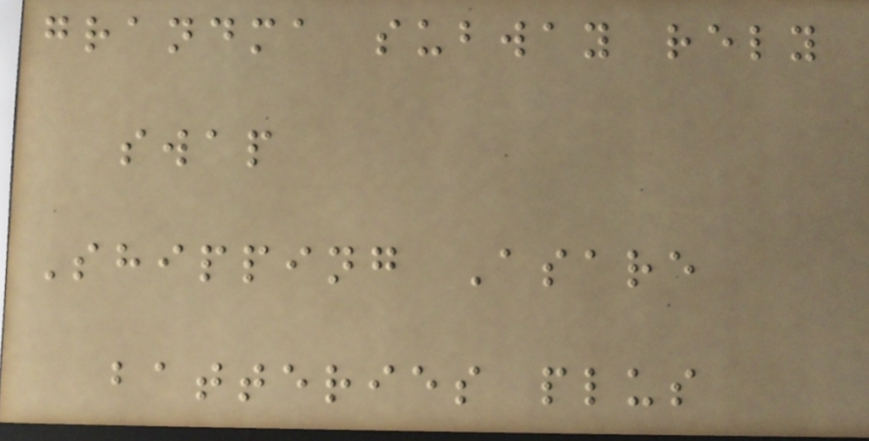grandma subway rely
swap
Shipping Asare
batteries plus
